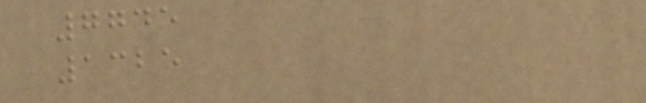7745
1325
